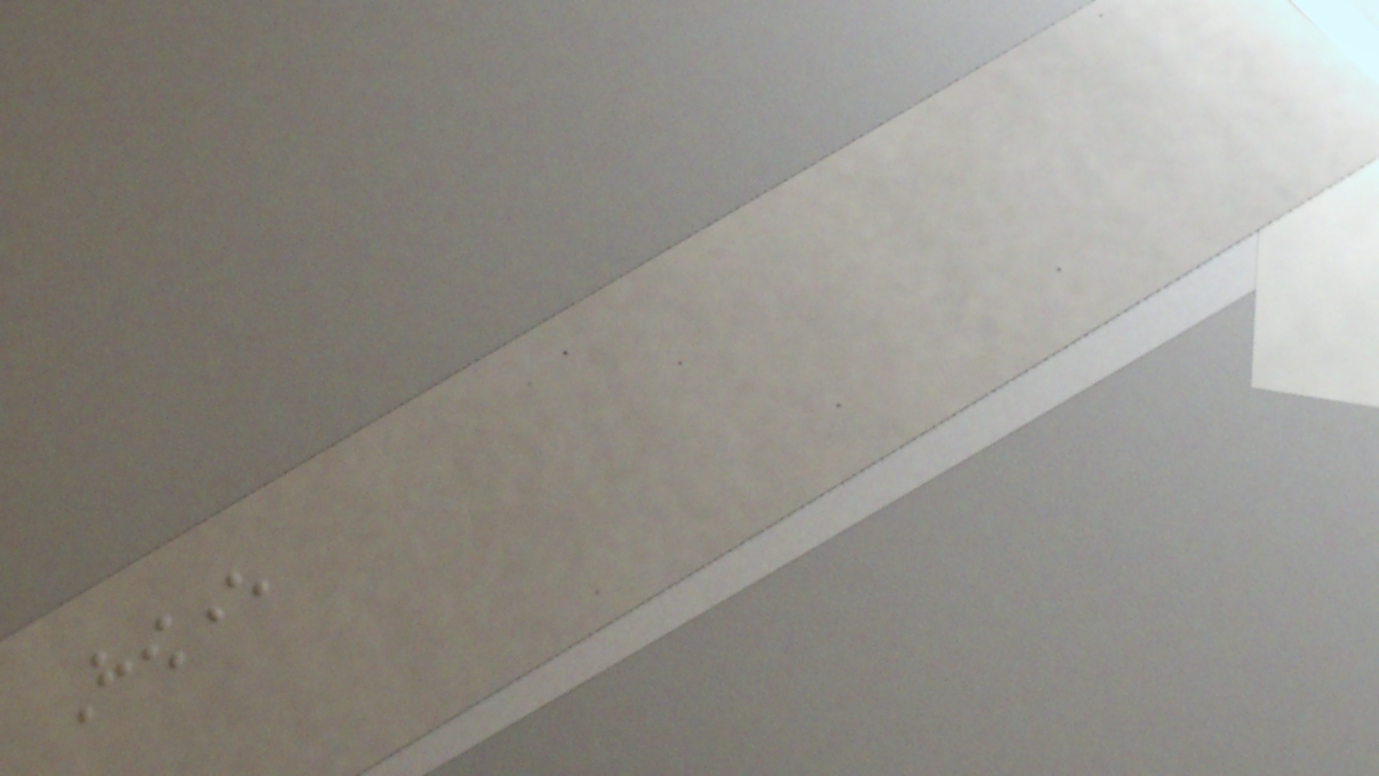However
